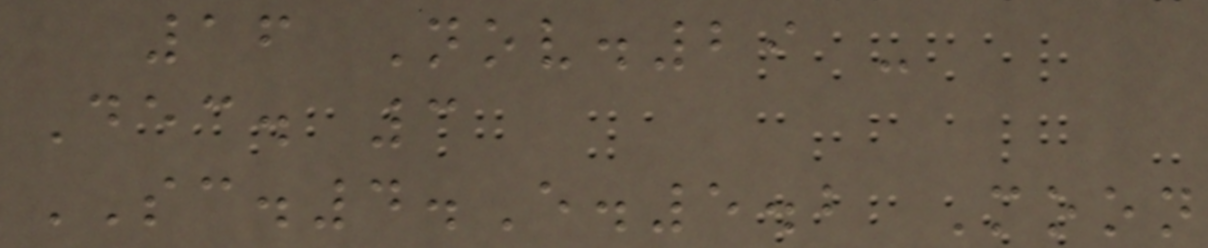16 Nov.29 -
Dec. 3
SC.4.E.5.2 Moon
